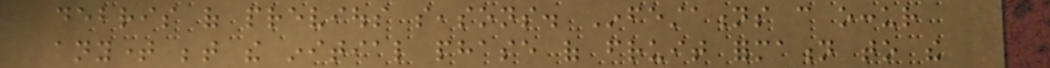debris of previous seasons. Infestations can occur
anytime between the initial phase of fruit formation to the
